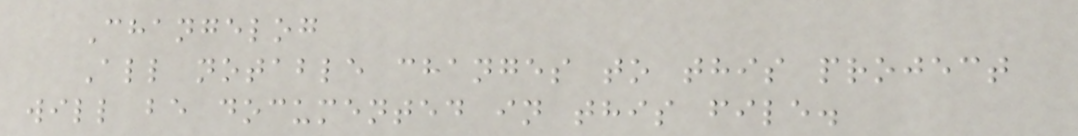Changelog
All notable changes to this project
will be documented in this file.
